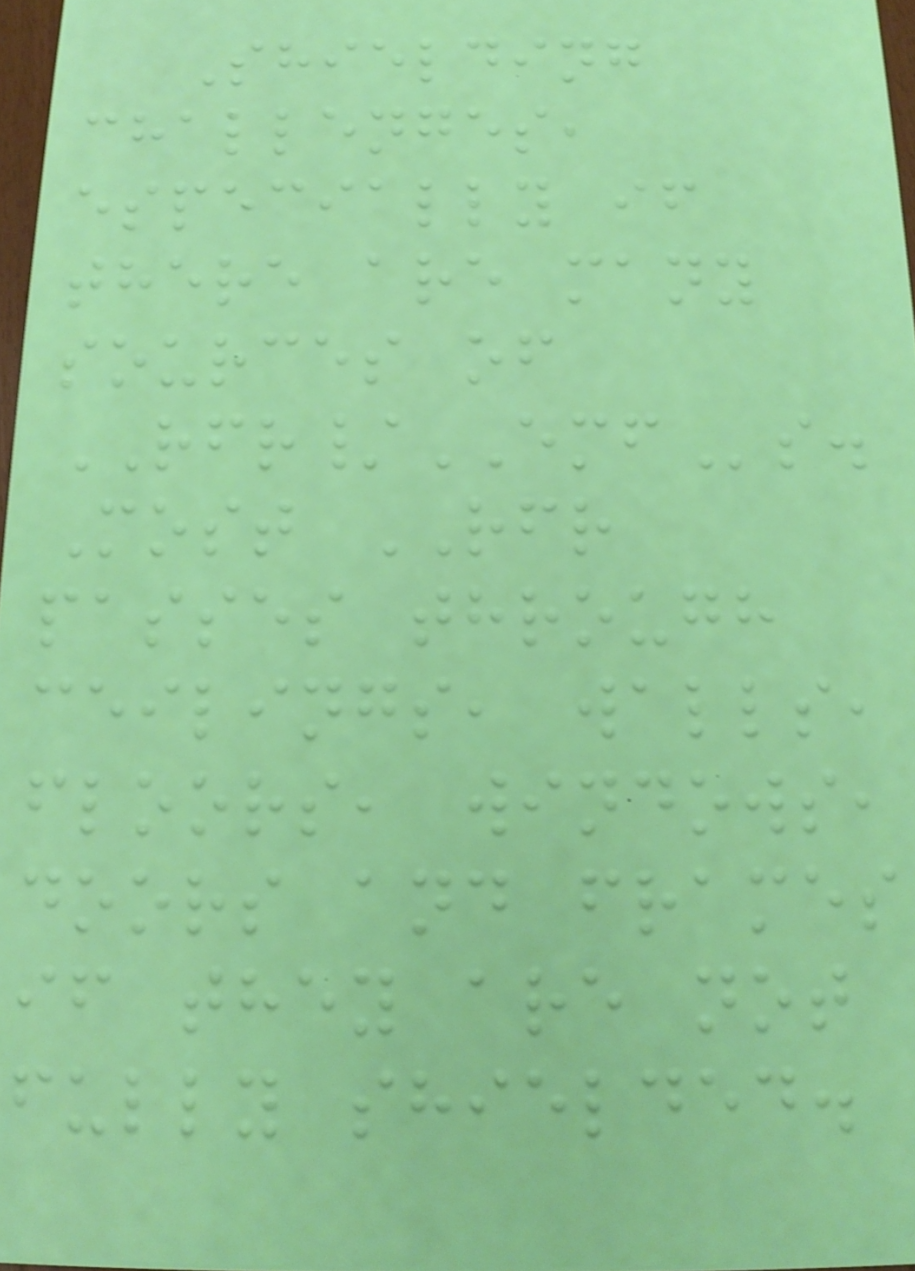Shielding
challenges,
especially if
there are many
sources of
RFR/EMFs.
Most RFR
passes through
ceilings, walls,
floors, windows,
doors and frames
if they are not
fully shielded.
